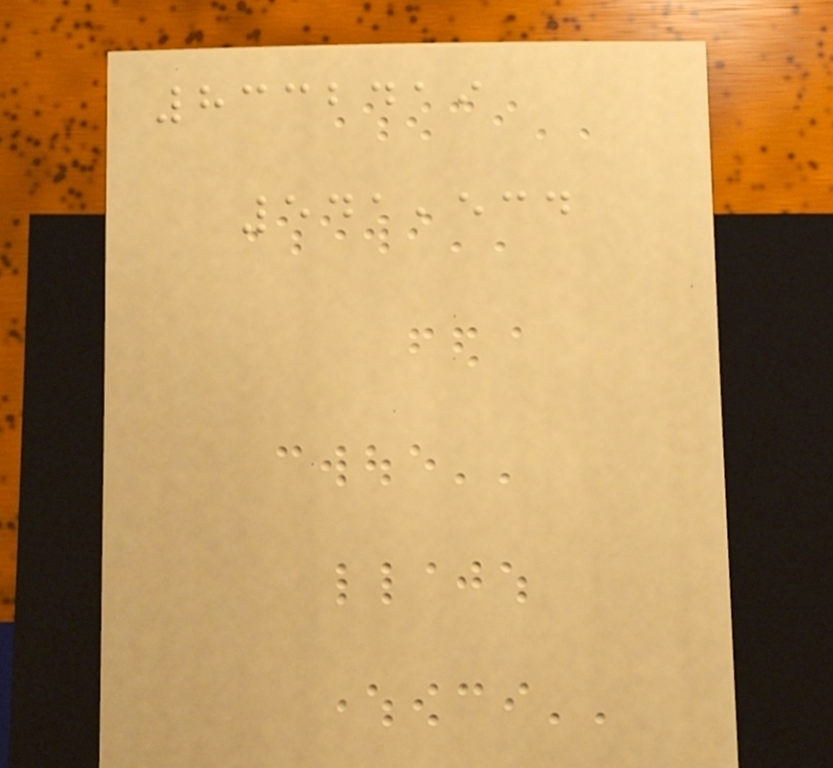8332419
541,534
